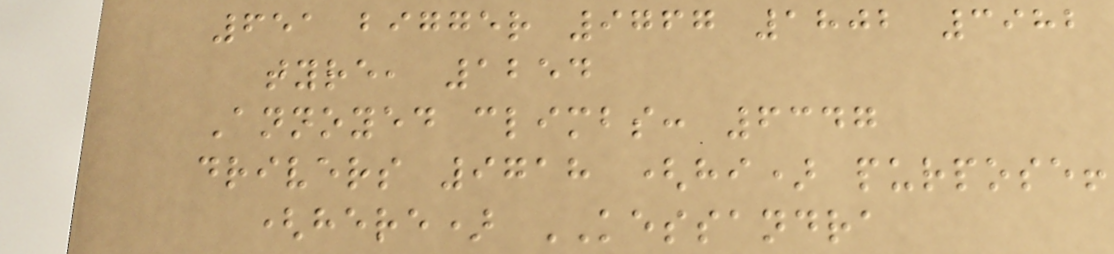651 bigger 9767 1802 3982
tyre, 1254
Annoyed climbs: 6347
drivers 9718 (hi) purpose!
(here) KESSANDRA
